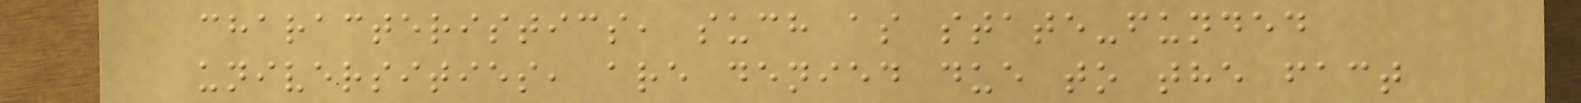characteristics, such as state-funded
universities, are denied due to the fact
